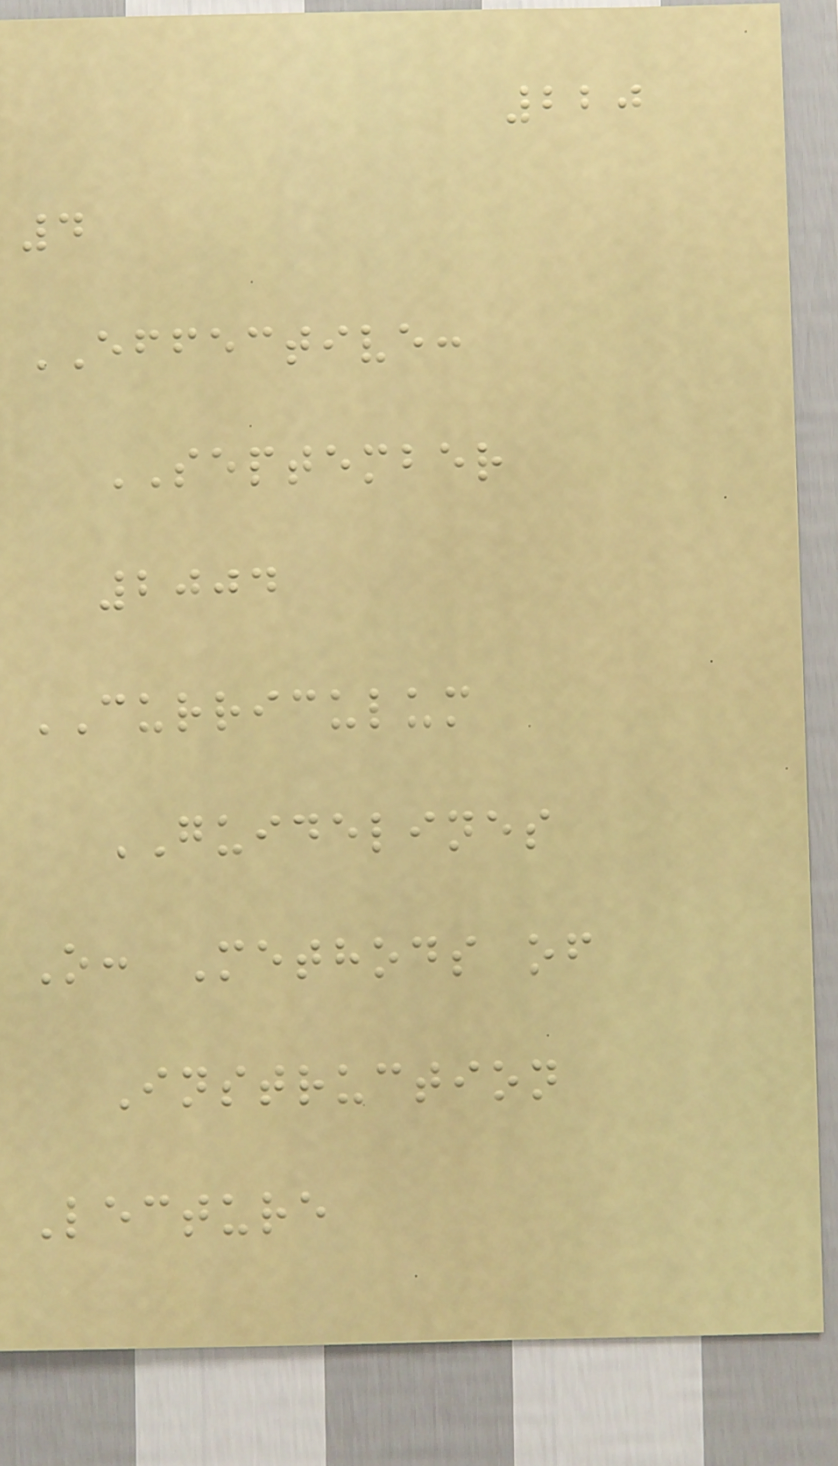220
4
EFFECTIVE:
SEPTEMBER
2004
CURRICULUM
GUIDELINES
O: Methods of
Instruction
Lecture
